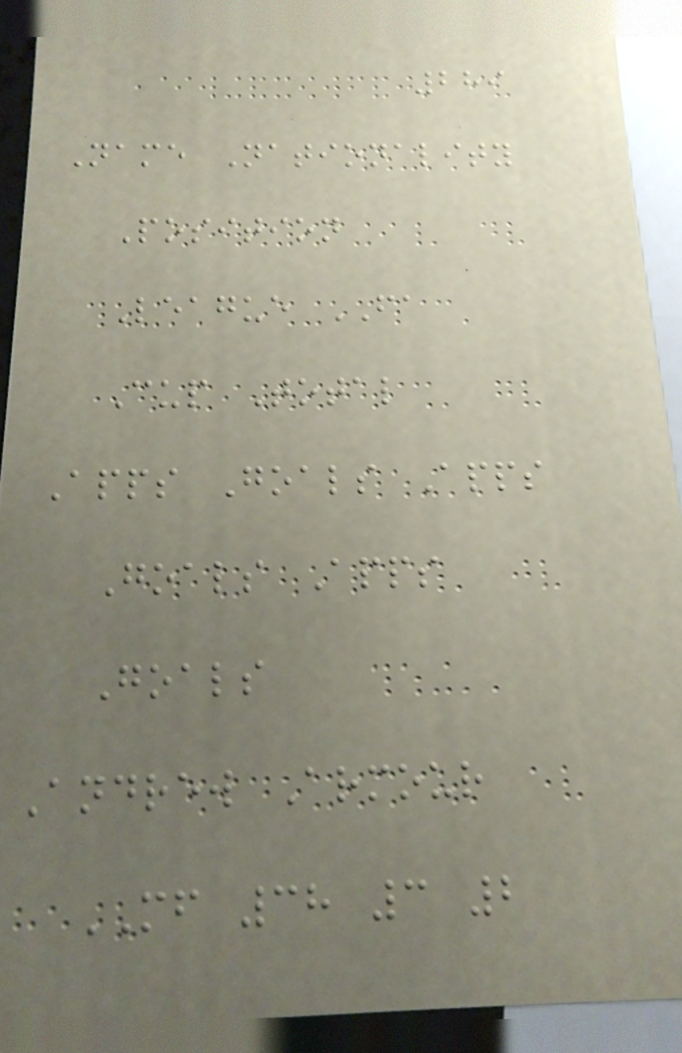289
Name Nationality
Position
League FA
Cup Total
Apps Goals Apps
Goals Apps
Goals
Andrew Armour
MF 38 3 2
